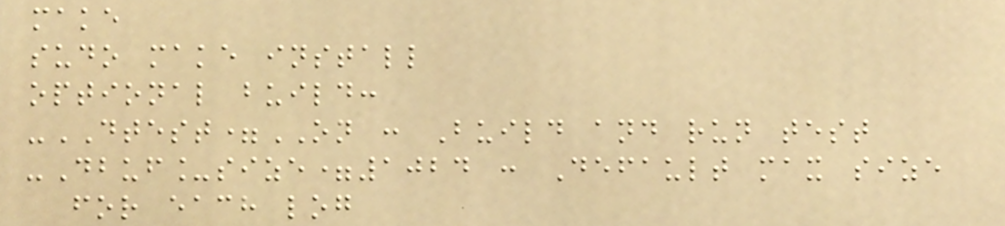make
sudo make install
optional build:
-DTEST=ON : Build and run test
-Dbuf_size=1024 : Default max size
for each log
